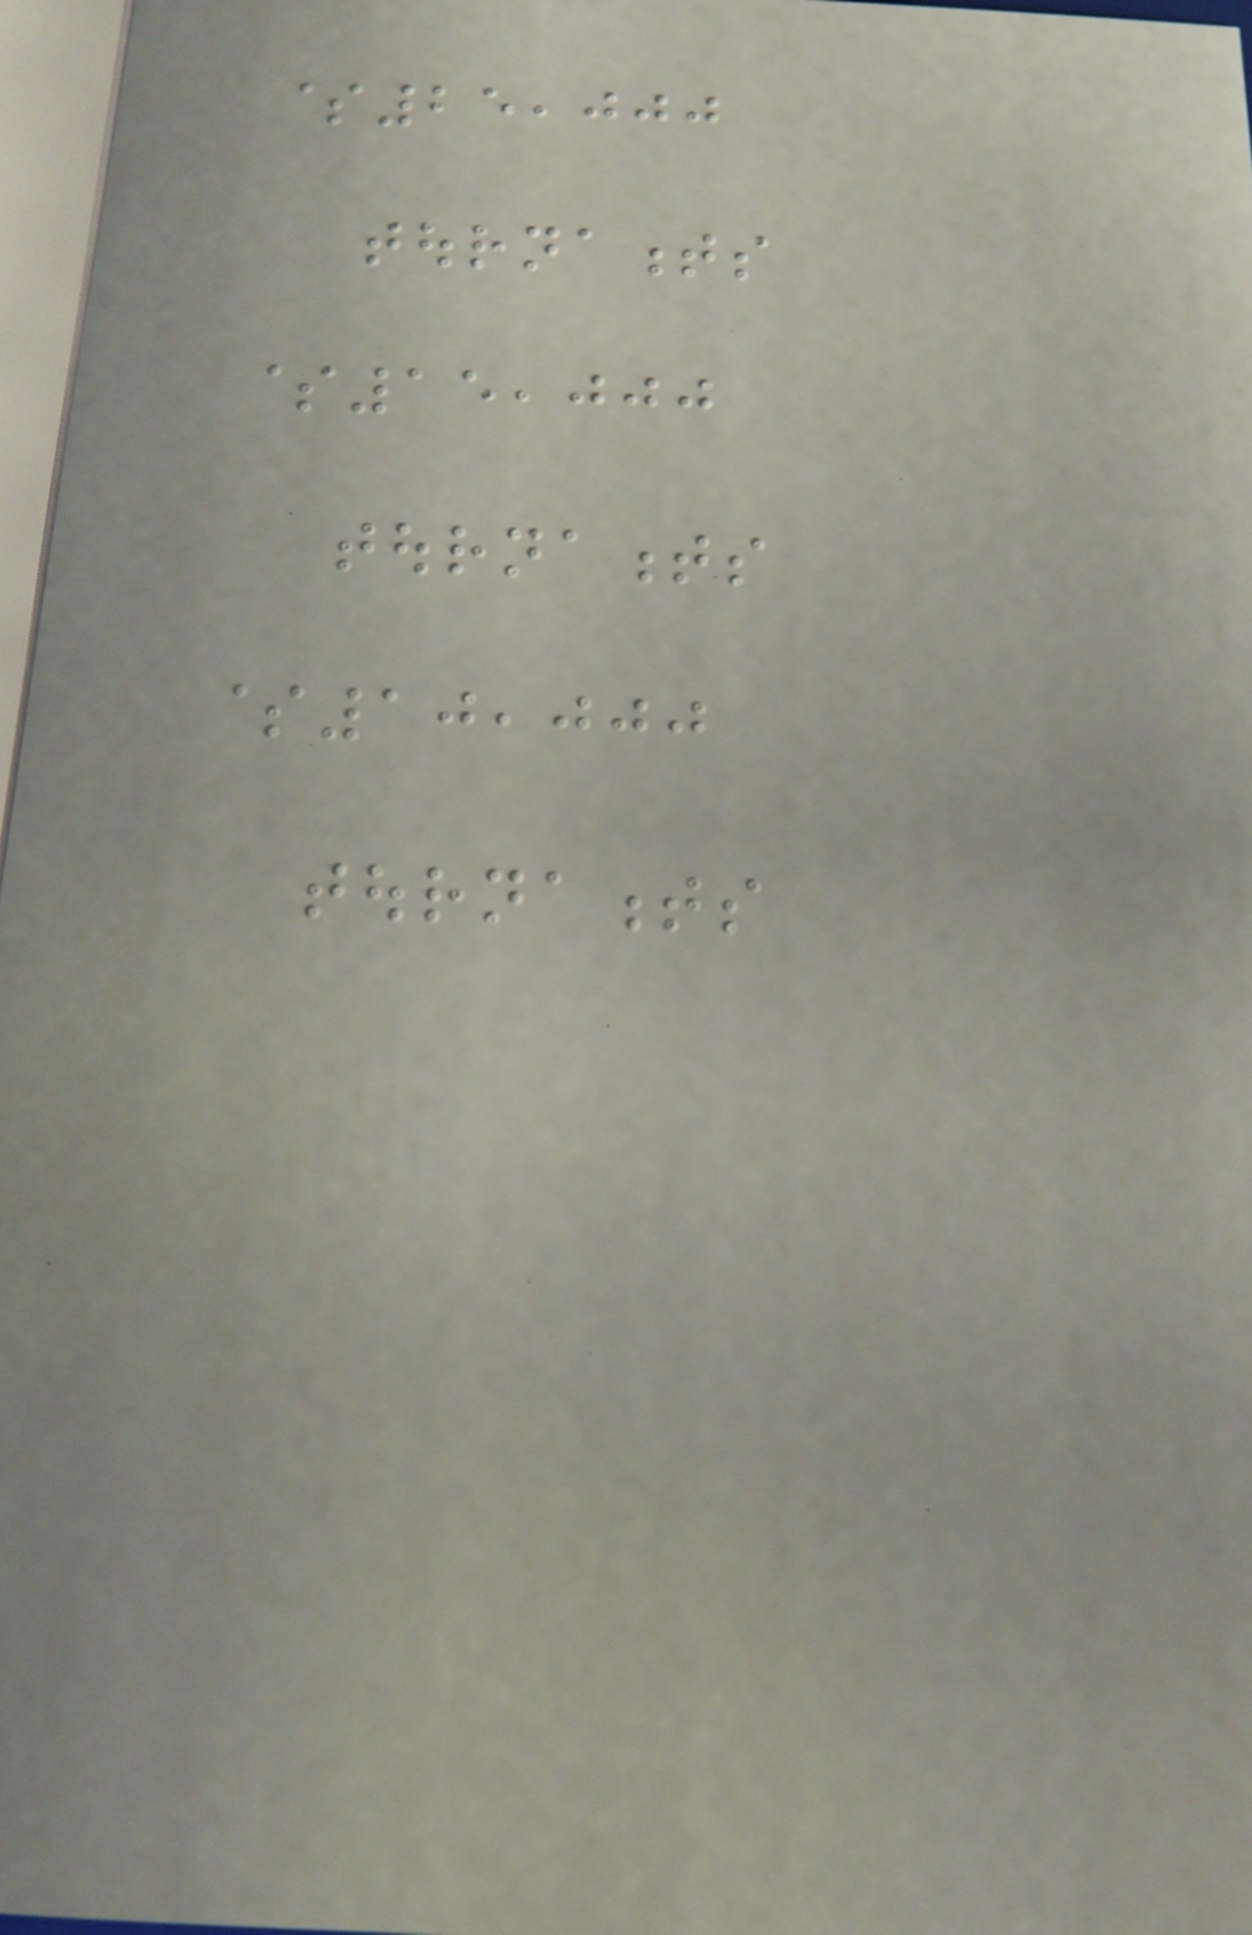$25,000
tournaments
$15,000
tournaments
$10,000
tournaments
